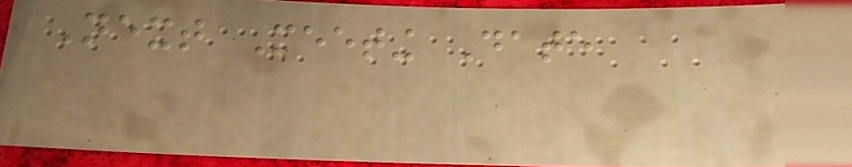Next Meeting Date
